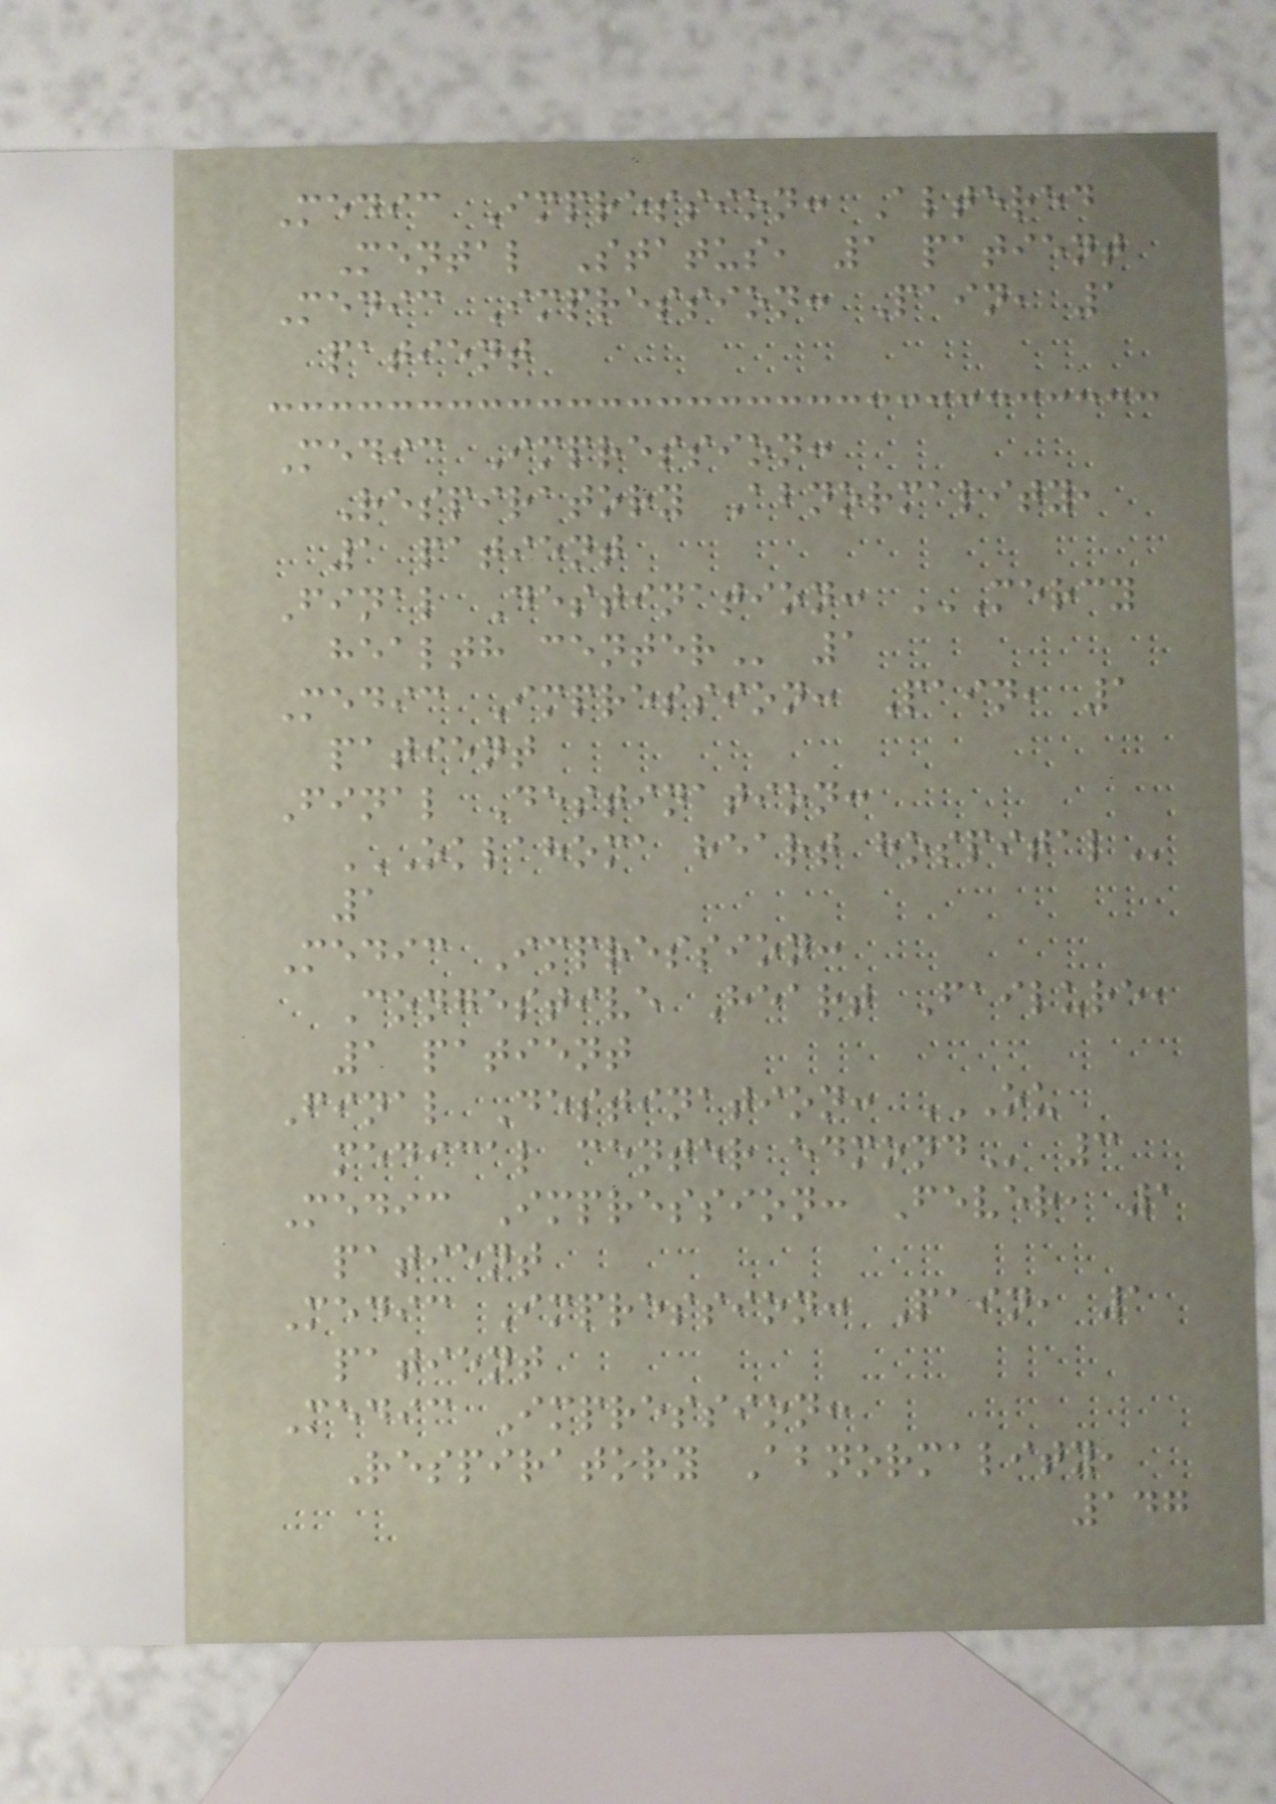Medic Impression: Altered
Mental Status, 1 patient
Medic Impression: Pain, 1
patient
Medic Impression:
Respiratory Abnormality,
1 patient
Final Destination: MERCY
HEALTH CENTER 1
Medic Impression: Pain, 1
patient
Final Destination:
OKLAHOMA HEART HOSPITAL
1
Medic Impression:
Congestive Heart Failure,
1 patient
Final Destination: OU
MEDICAL CENTER EDMOND 3
Medic Impression: Fever, 1
patient
Medic Impression: Pain, 1
patient
Medic Impression:
Respiratory Abnormality,
147
